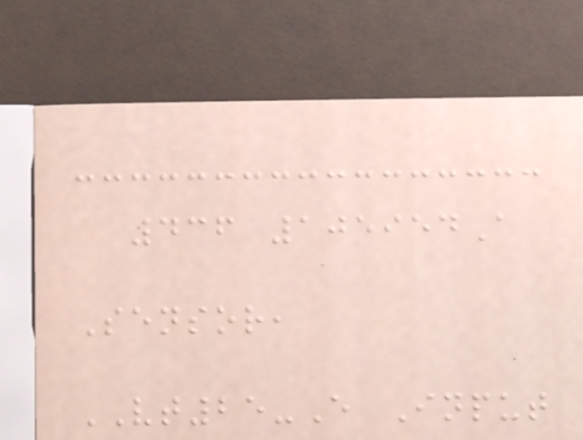436 105954A
Sensor,
VT25-E Input
